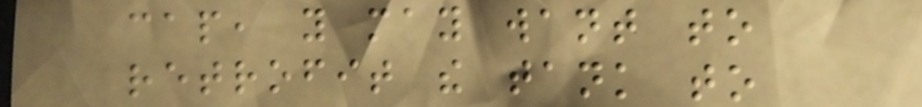cap, you may want to
retrofit the tank to
